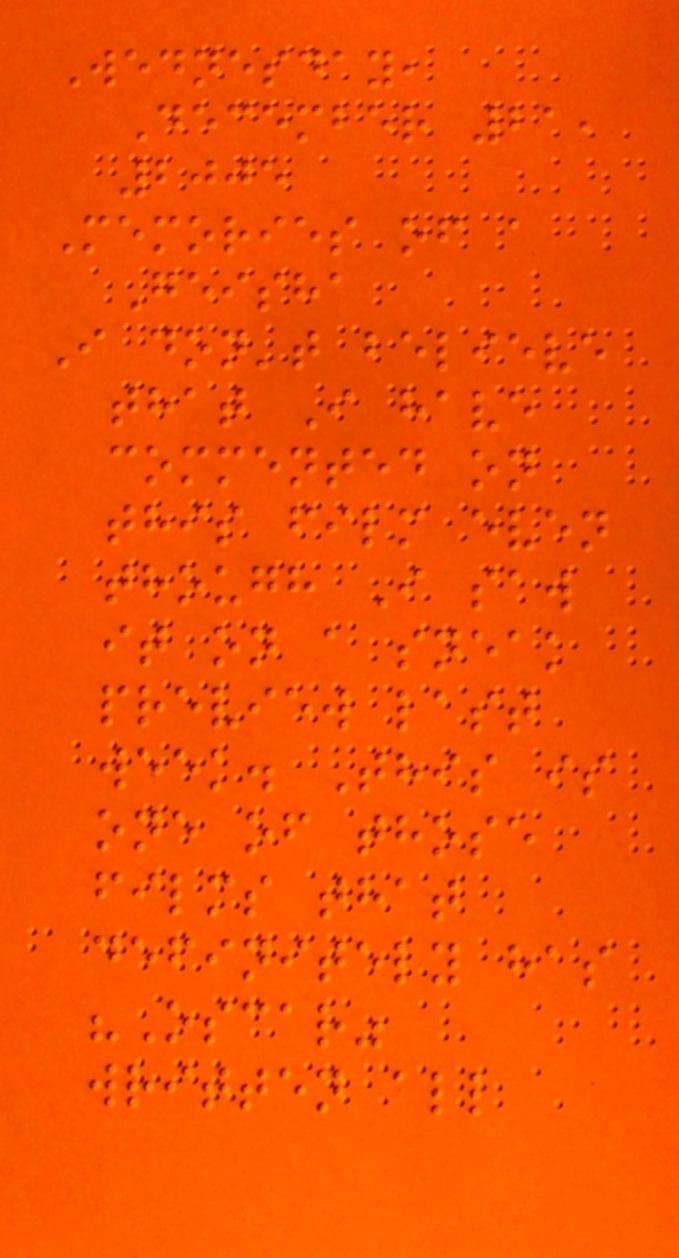Wednesday,
December 21,
2005
Memories of a
Geisha
I don't believe
that I have
commented on
this film even
though I saw
it on a sneak
preview last
week. This is
one of those
films that
definitely has
"Oscar"
written all
